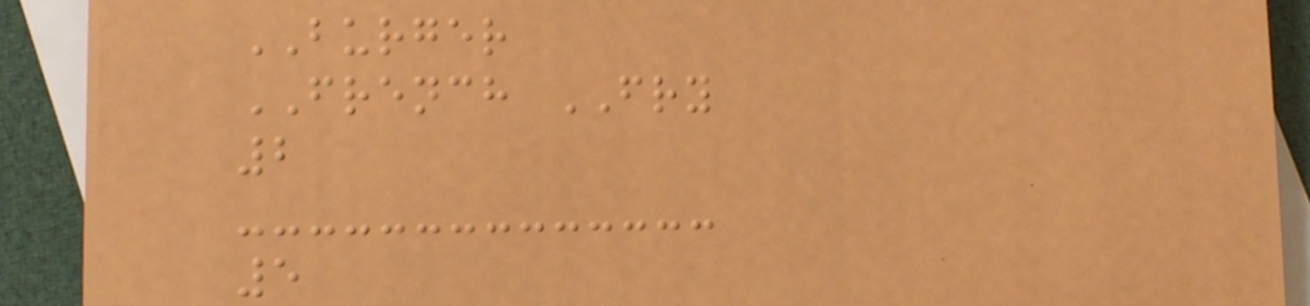BURGER
FRENCH FRY
2
5
